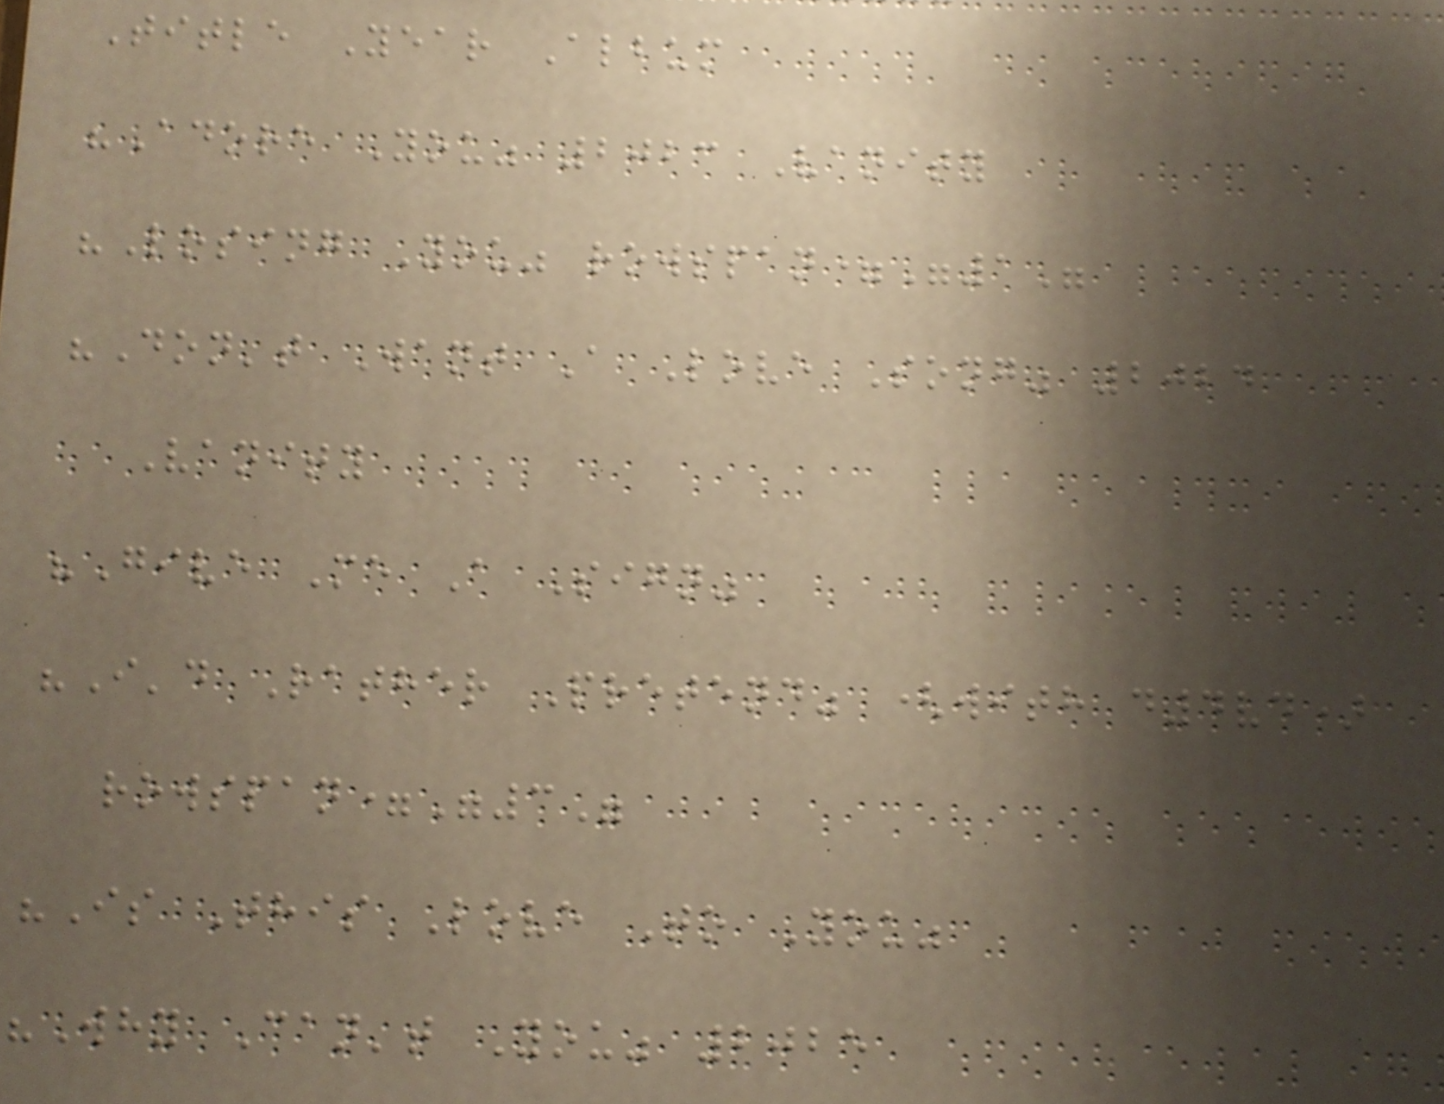Title Year Album
"Adore You" 2023 Vanity
"Losing You" rowspan="1"
"Don't Want A Love Song" 2024
Vanity
"Give Me A Sign"
"I'd Rather Pretend" (with d4vd)
rowspan="3"
"Is This Love To You"
"Why Can't You" 2025
